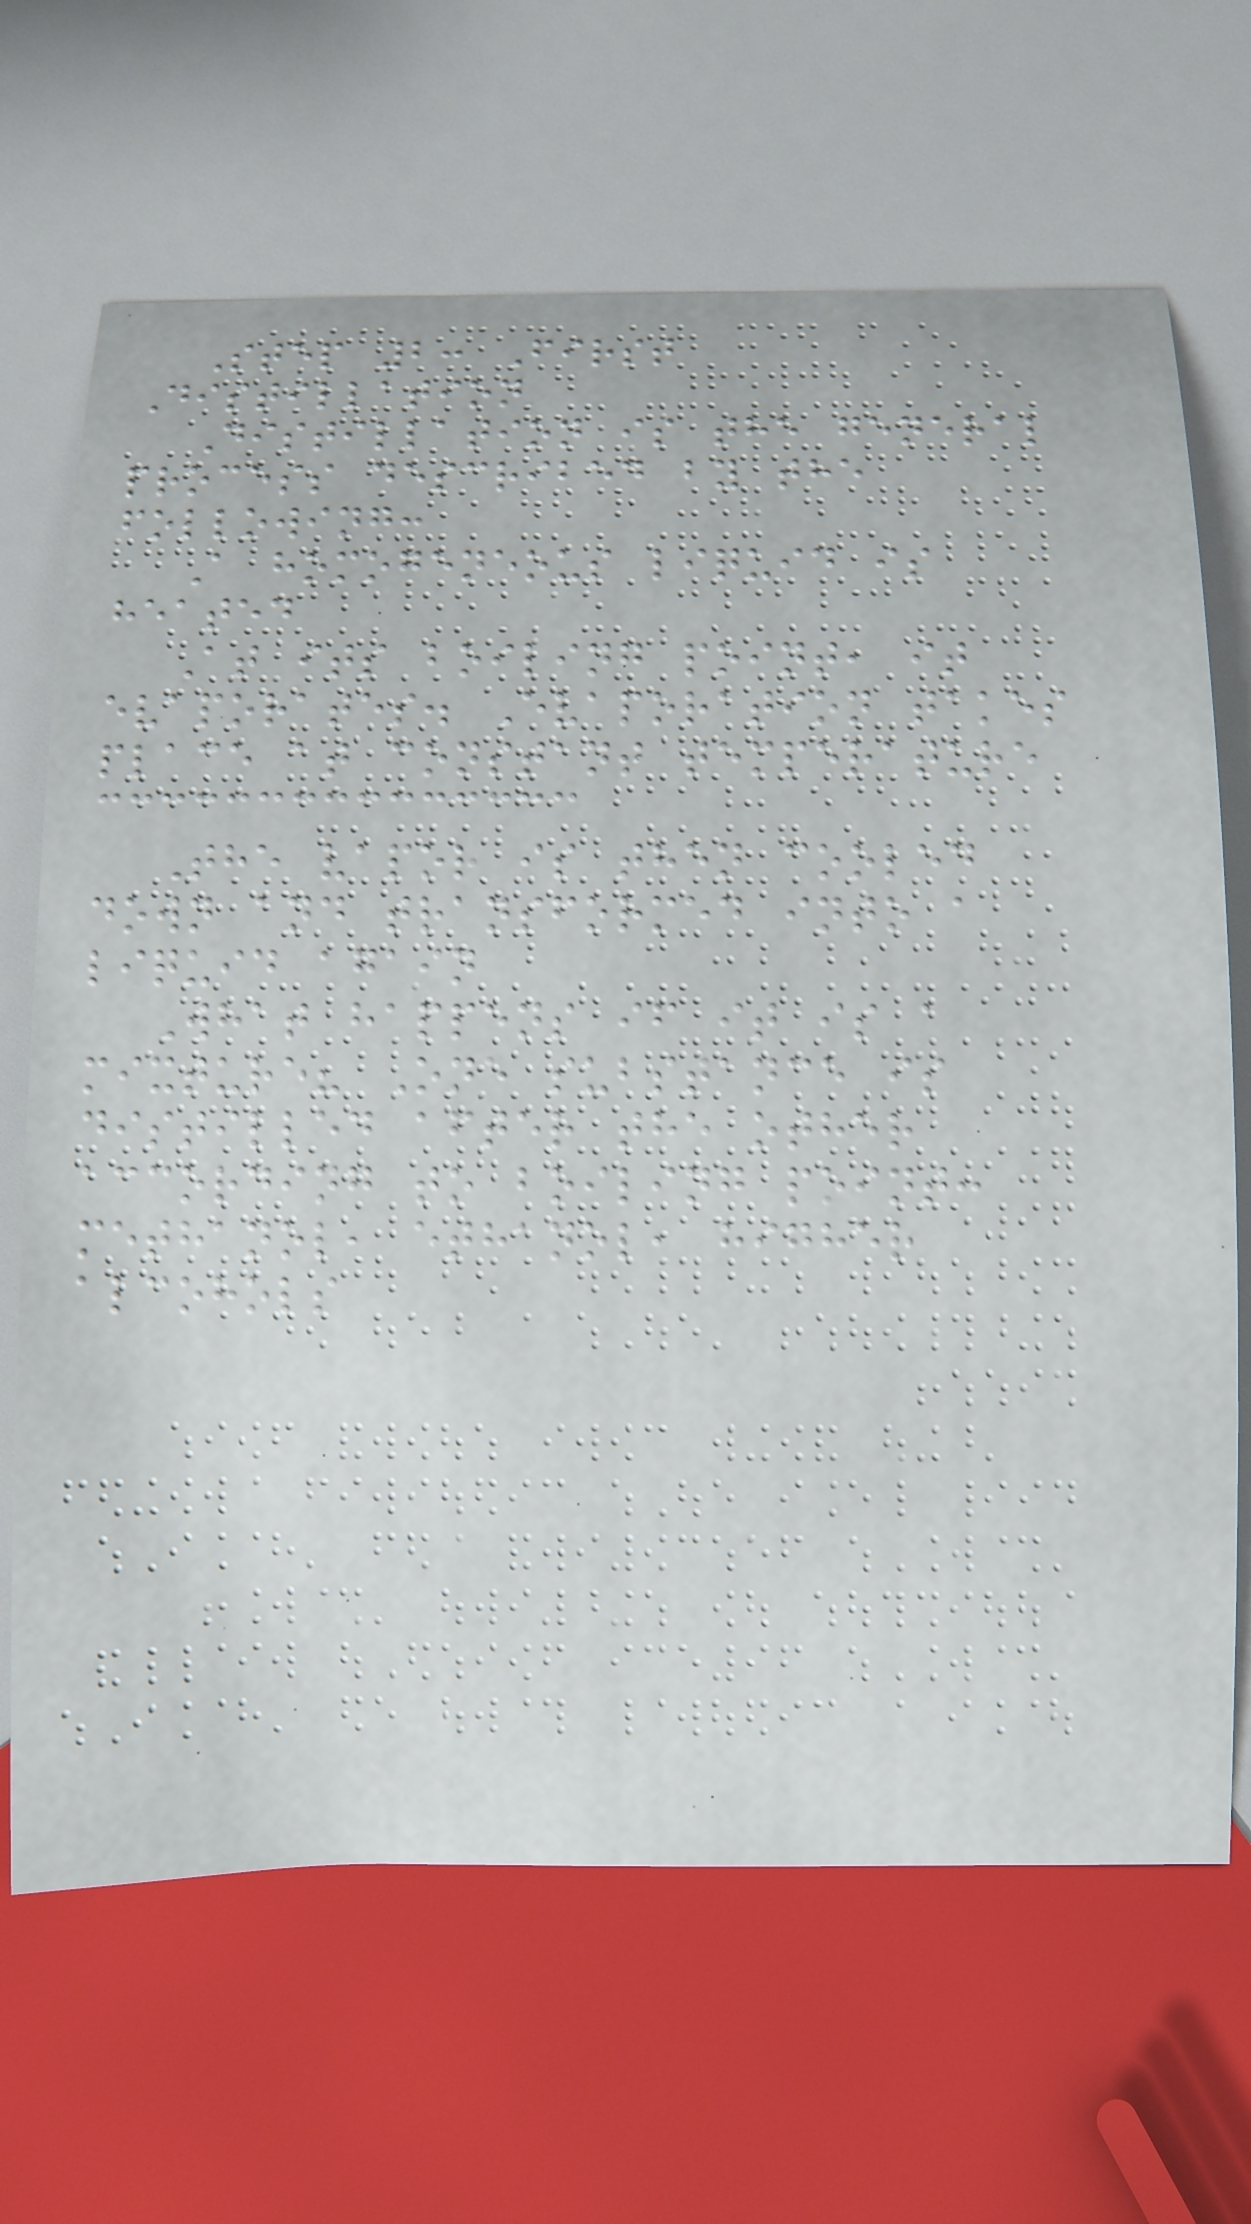Step 2: First
Distillation
Distillation is the general
process described by the
following:
A homogeneous liquid is
heated
At its boiling point, it
evaporates. Evaporation takes
place at constant temperature
The vapor is then cooled
down and transformed into a
liquid again
What happens if it is a
mixture? One substance is
distilled after the other
according to boiling point:
methanol, ethanol, higher
alcohols
